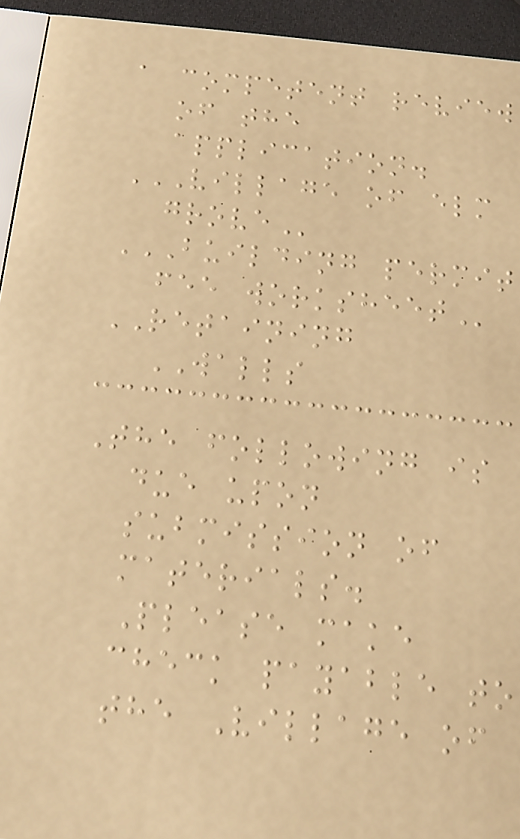a competent review
of the
application.
VILLAGE OF ELM
GROVE
BUILDING PERMIT
FEE WORKSHEET
RETAINING
WALLS
The following is
due upon
submission of
materials.
Please make
check payable to
the Village of
